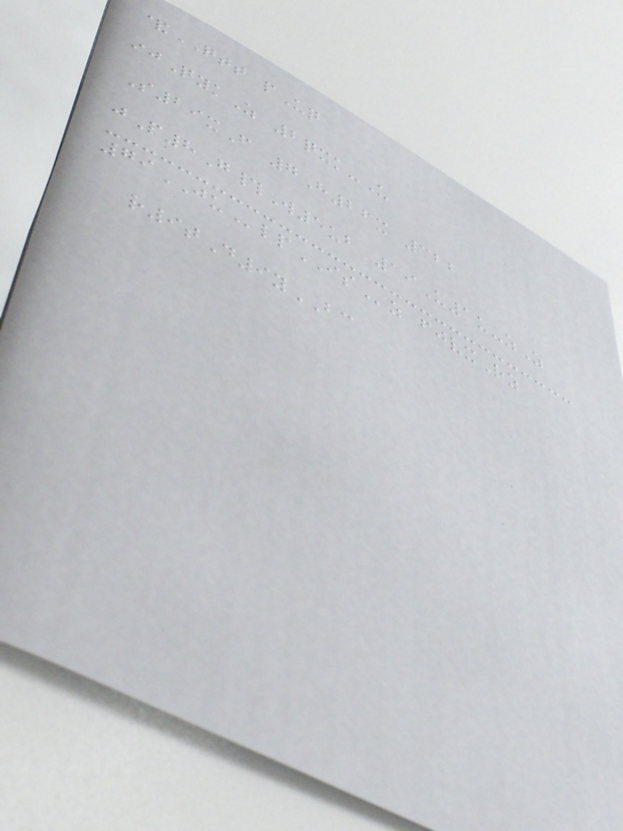&QTT pUq
ijQykZ 2qxk-U
S29xF 7H26x 322
jP8G#W5ub 19U1u-zZ
79JUlpISz fjvxRz
r9tD9yBC
